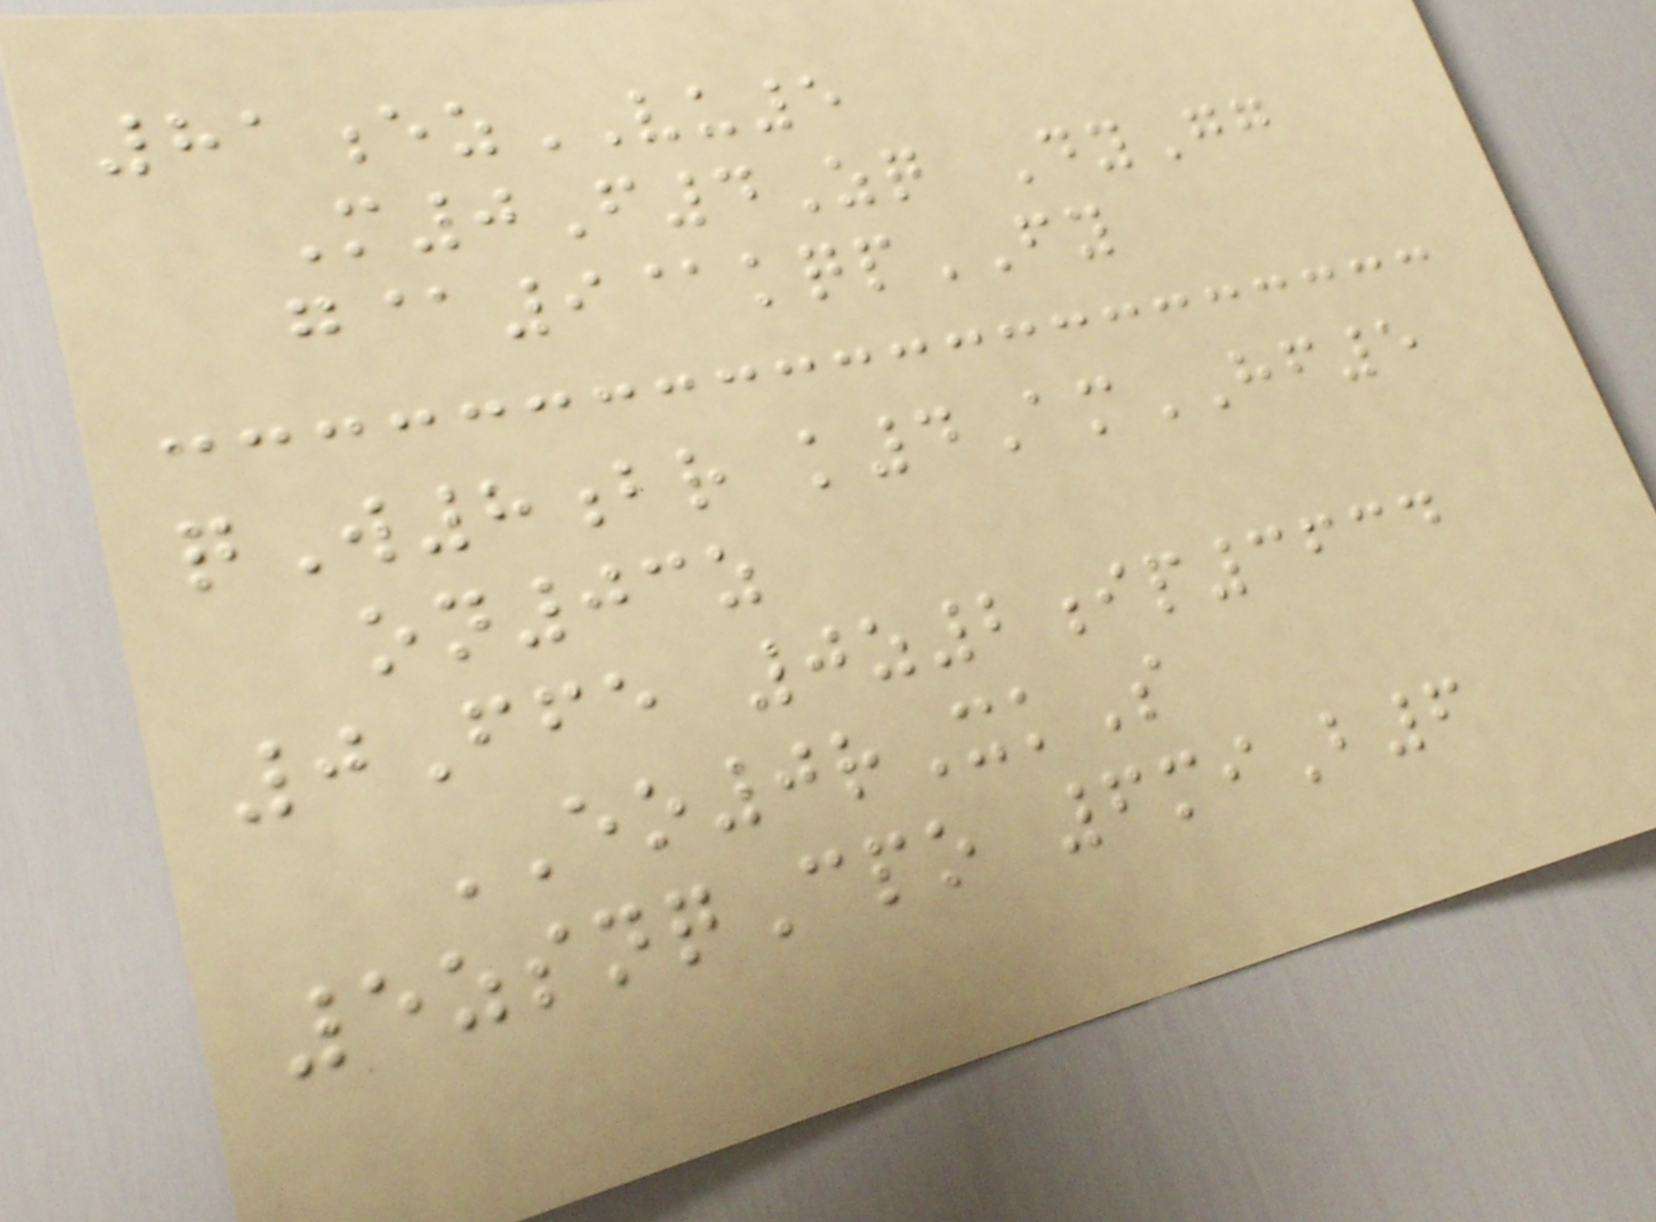81ezVU5
M0F4Zq DyGg
g@9@kqpFY
qW8br k4AmHF5
on03z
0Ffe 0z2ip3634
EO0rXkS
5zsnqCpo 6miB6
